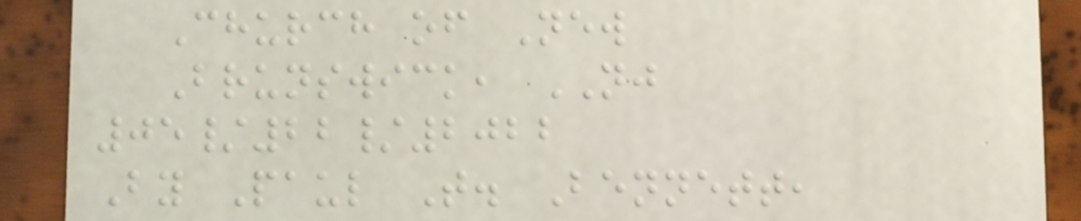Church of New
Brunswick, NJ
05/22/2022
By Paul T. Bennett,
